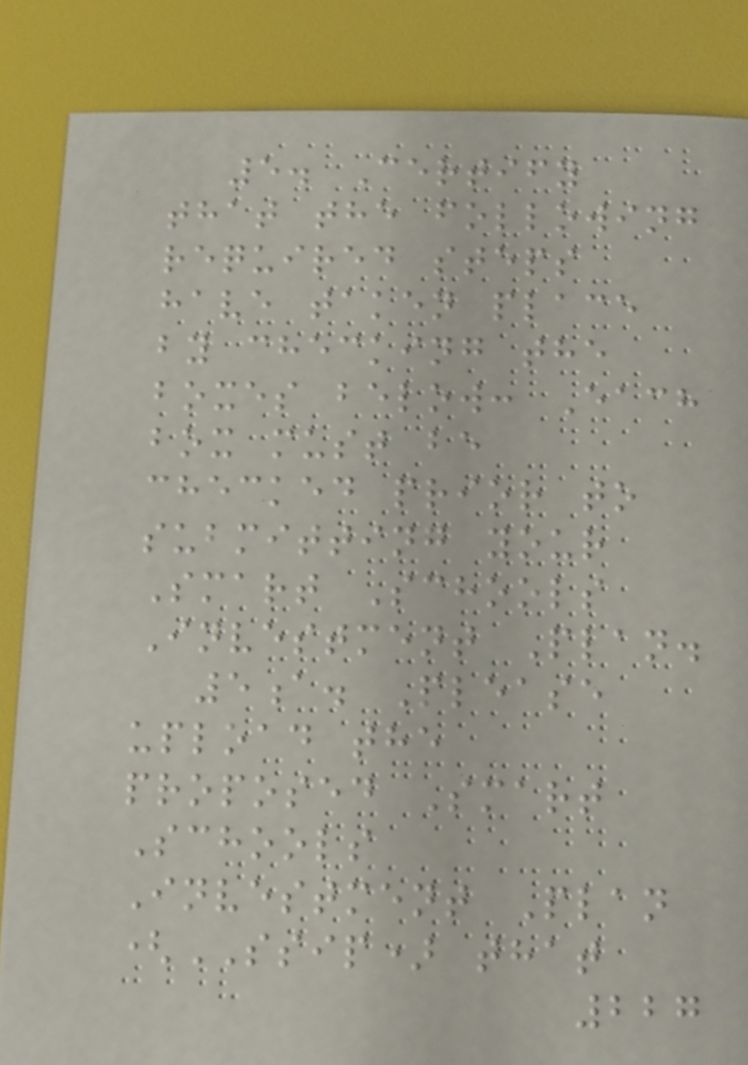5. Certify
that the following
required steps
have taken place
by checking the
boxes below: Each
box must be
checked prior to
submitting your
Smart Schools
Investment Plan.
5a. Please
upload the
proposed Smart
Schools
Investment Plan
(SSIP) that
227
